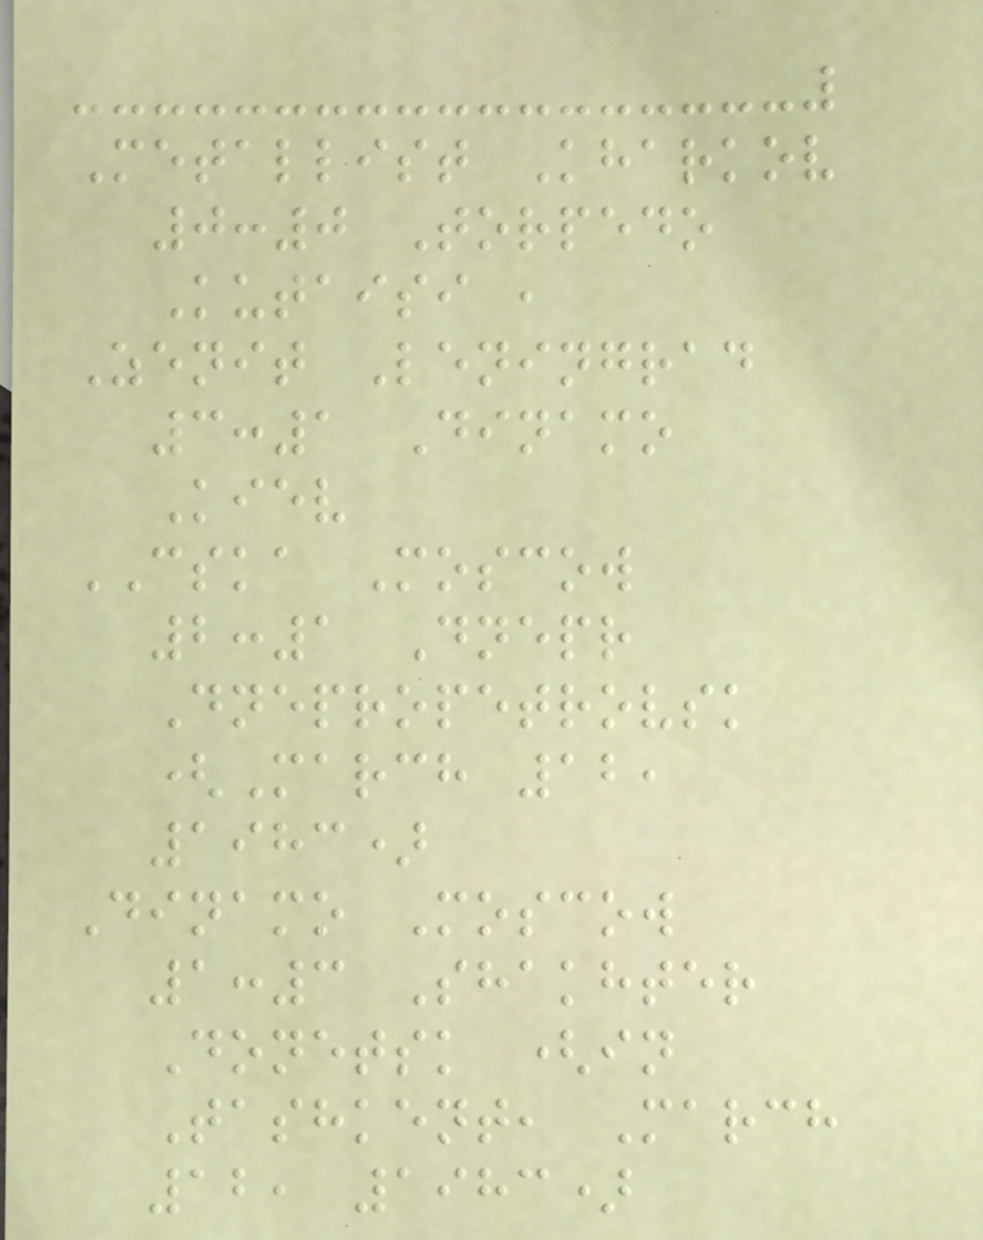Metallist Kharkov
0:0 Torpedo
Kutaisi ,
Zenit Leningrad
3:1 Dinamo
Kiev
CSKA Moscow
2:1 Dnepr
Dnepropetrovsk
(March 12,
1983)
Dinamo Moscow
1:3 Shakhter
Donetsk (in
Tashkent, March
12, 1983)
